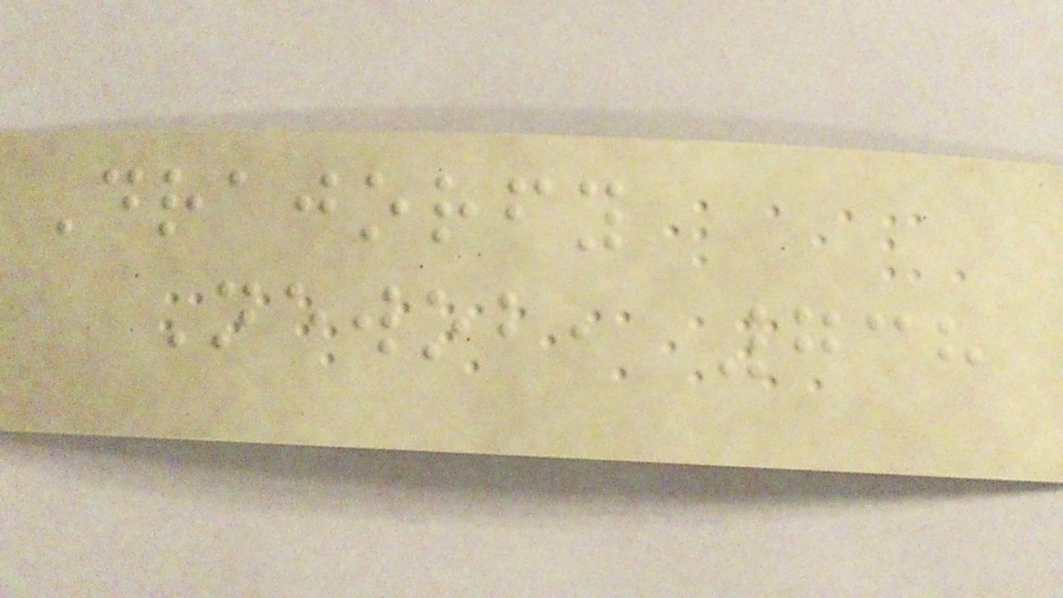Drajorfy
Newob, 738
